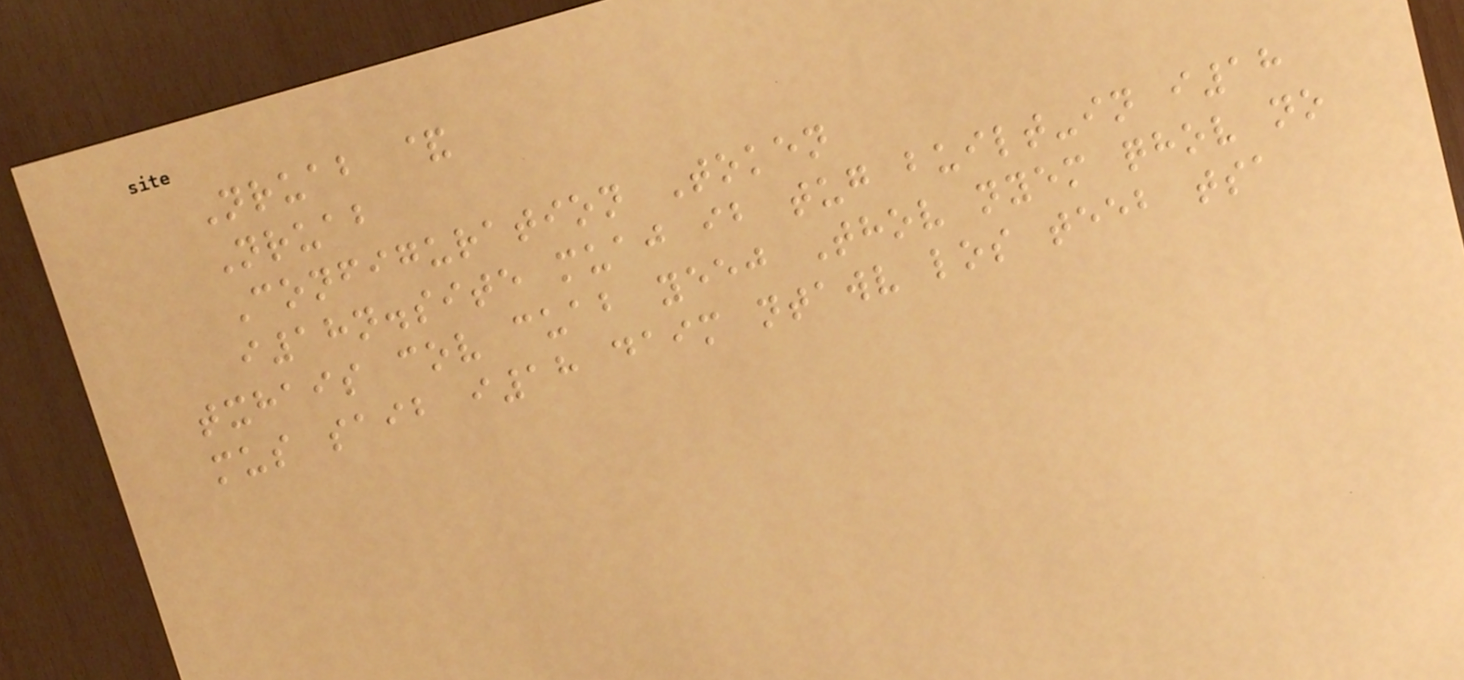Nruab &
Nruab
Configuration Token
i18n.site muaj ib tug built-in i18
txhais cov cuab yeej Thov nyem qhov no
mus saib i18 daim ntawv los teeb tsa
